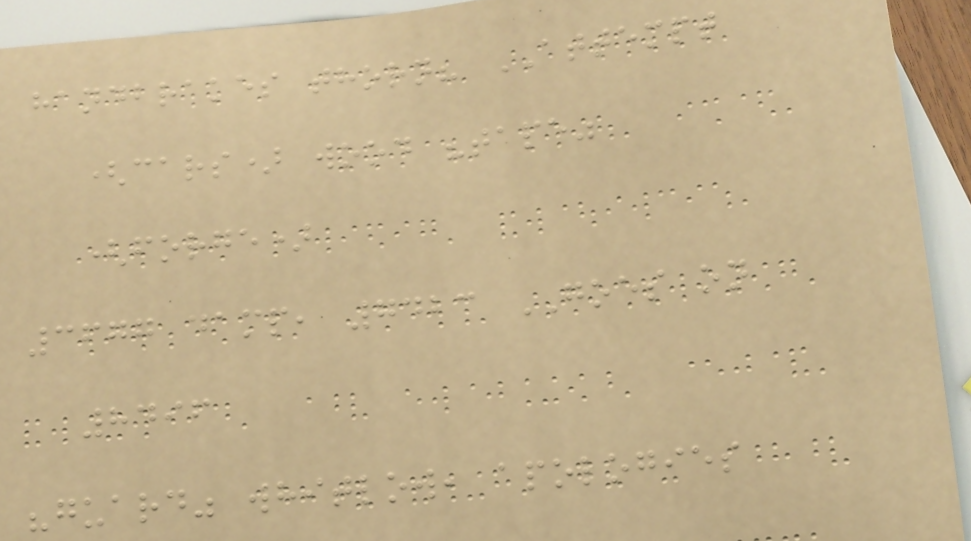handbrakes thorn? ATTEMPT
(cars) wood "tape"
(forge)
3677 damp, 7423 GOES on
8496
"guard" whitlow, apologies
